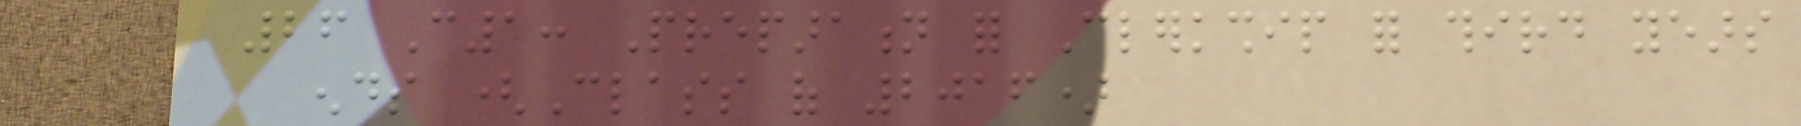26 C1: Preparation for Clerkship for third years
ends (Class of 2016)
